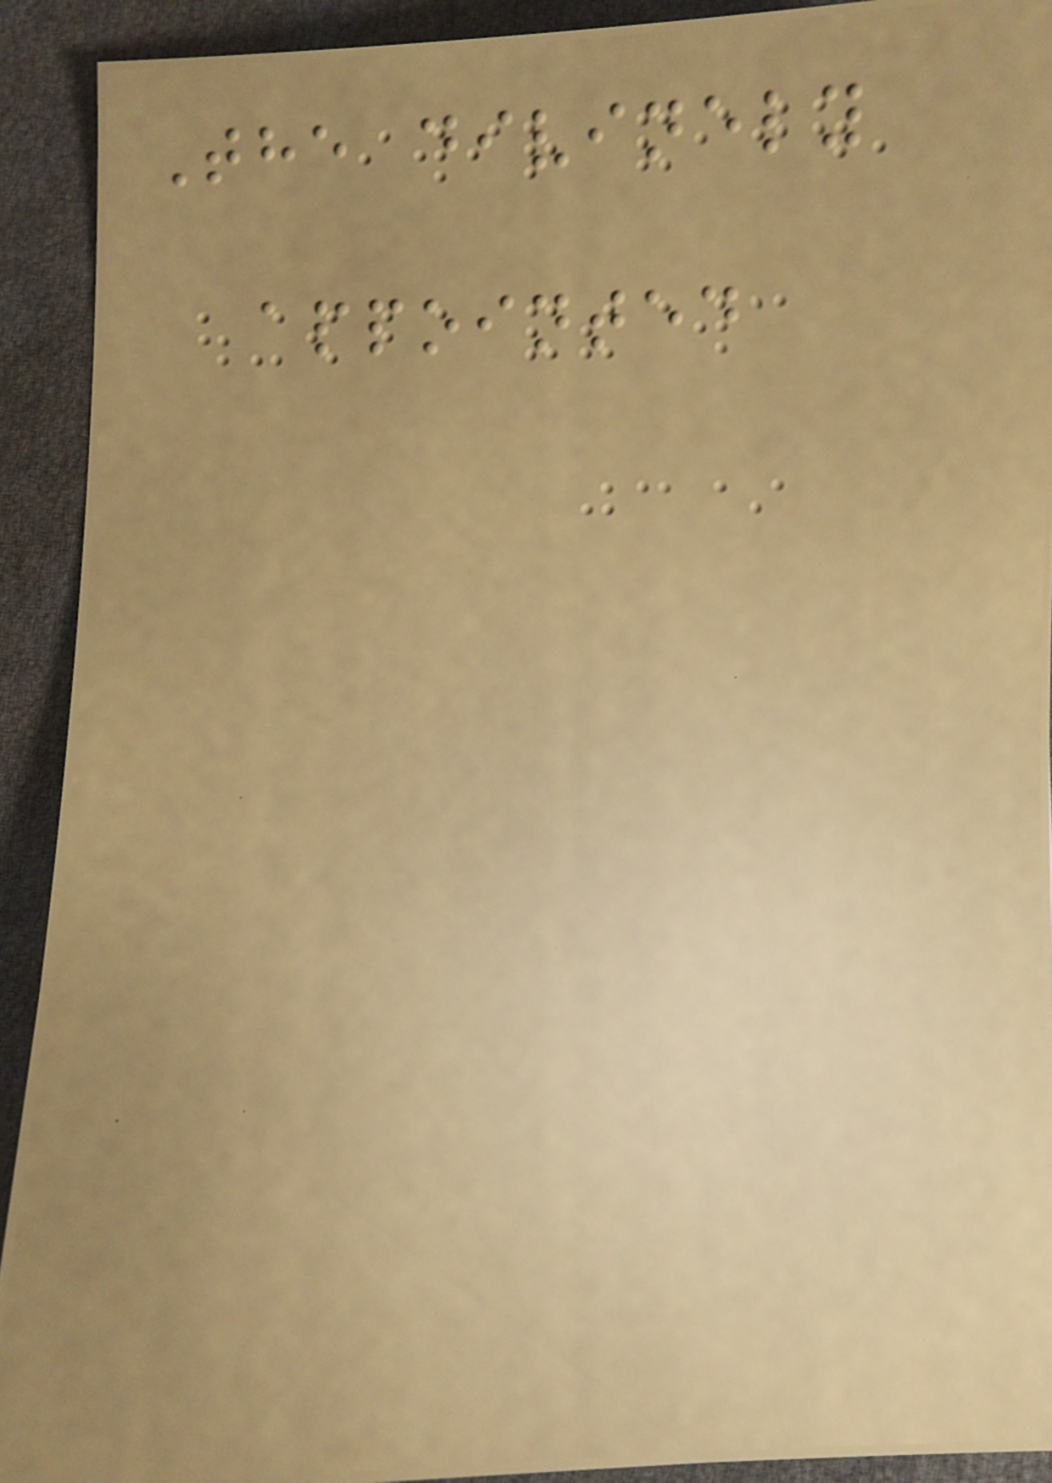The divinely
appointed
